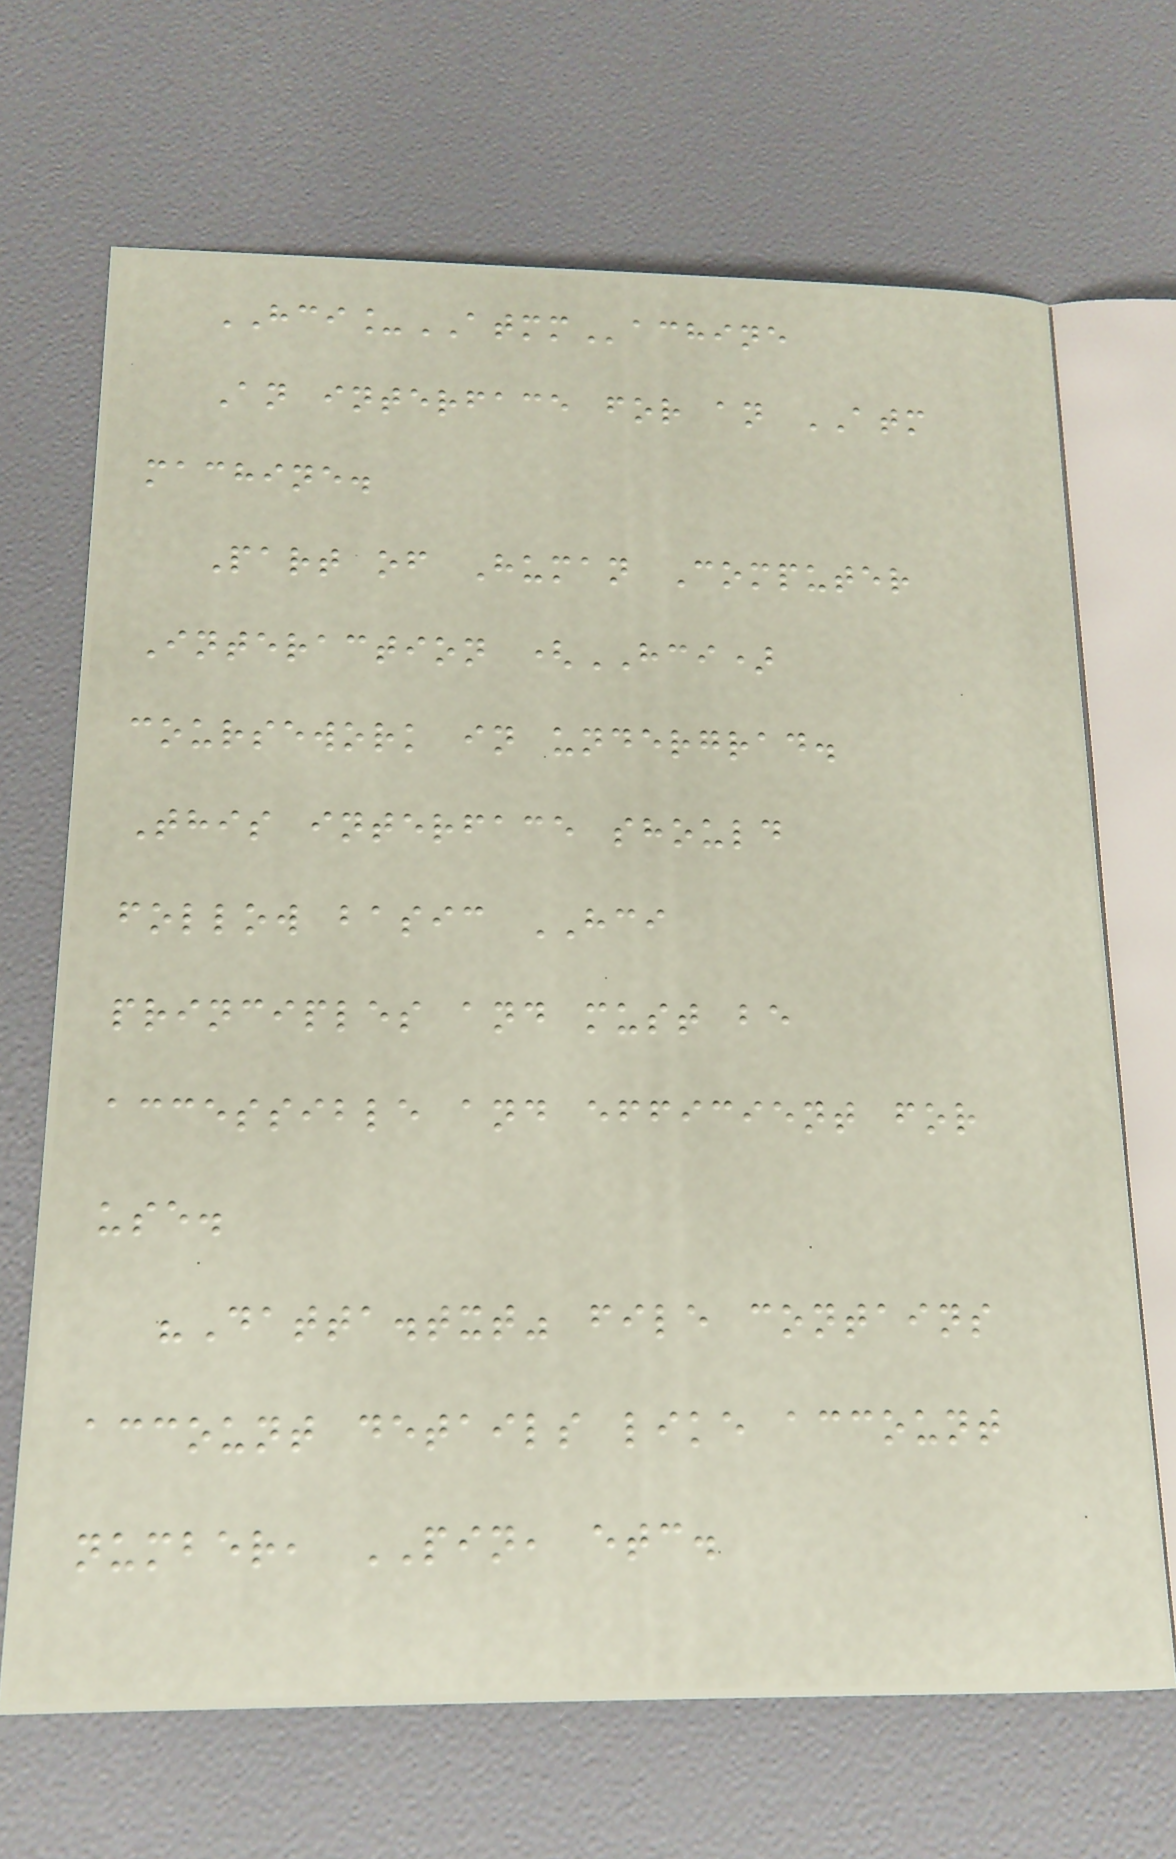HCI_ATMMachine
An interface for an ATM
machine.
Part of Human Computer
Interaction (HCI)
coursework in undergrad.
This interface should
follow basic HCI
principles and must be
accessible and efficient for
use.
"Datta.txt" file contains
account details like account
number, PIN, etc.
